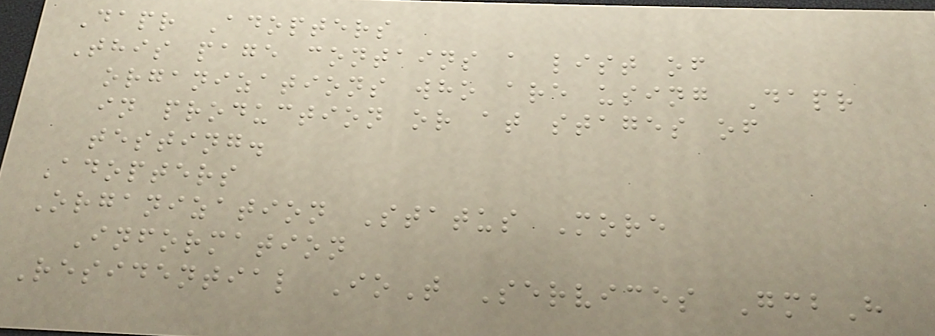Dapr Adopters
This page contains a list of
organizations who are using Dapr
in production or at stages of
testing.
Adopters
Organization Status More
Information
Residential IoT Services GmbH
